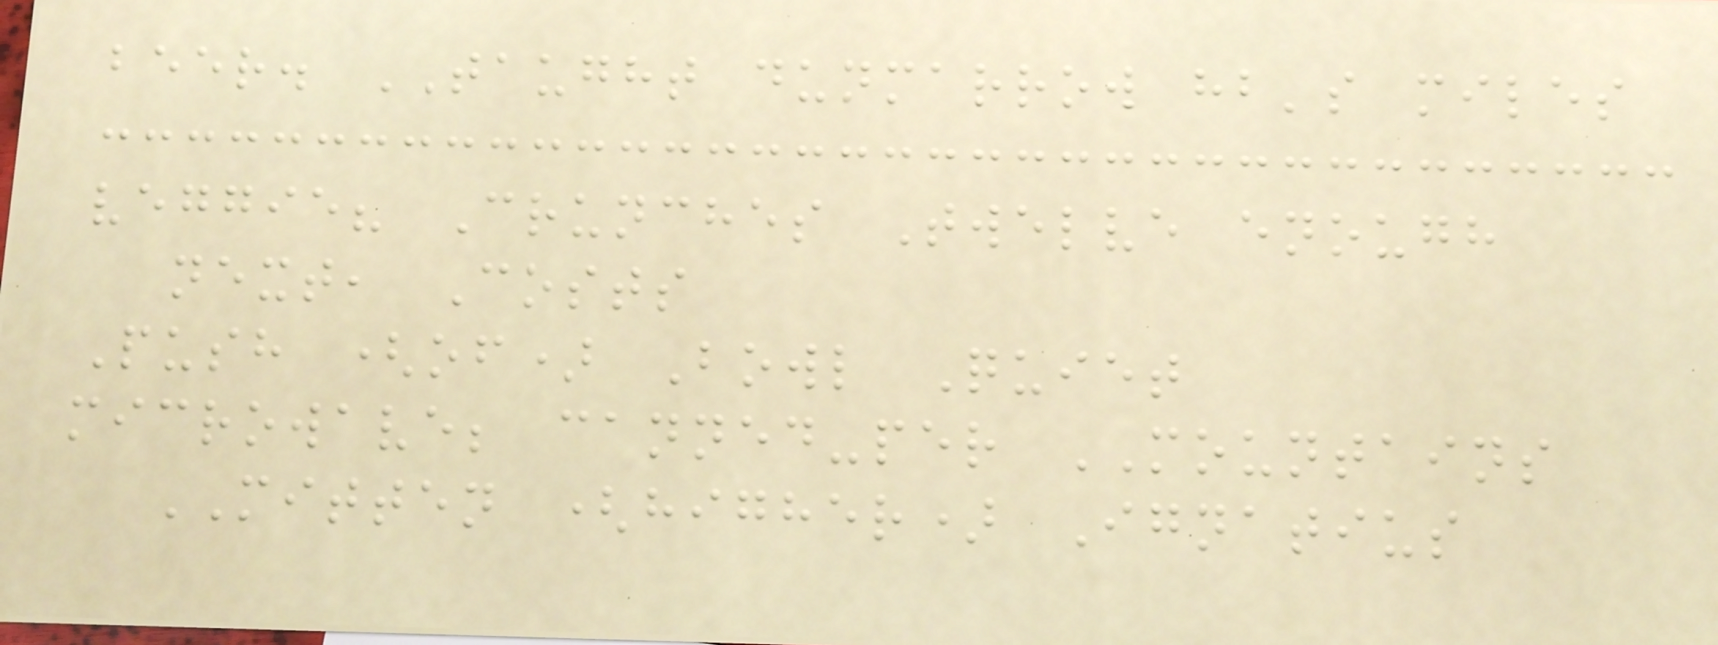beer. TAUGHT dunmarrow hb's miles
veggie? Crunches Twelve enough
next, Costs
Push (of) Bowl Quiet
microwave; canned-per MOUNTAINS
MITTEN (higher) Ignatius
